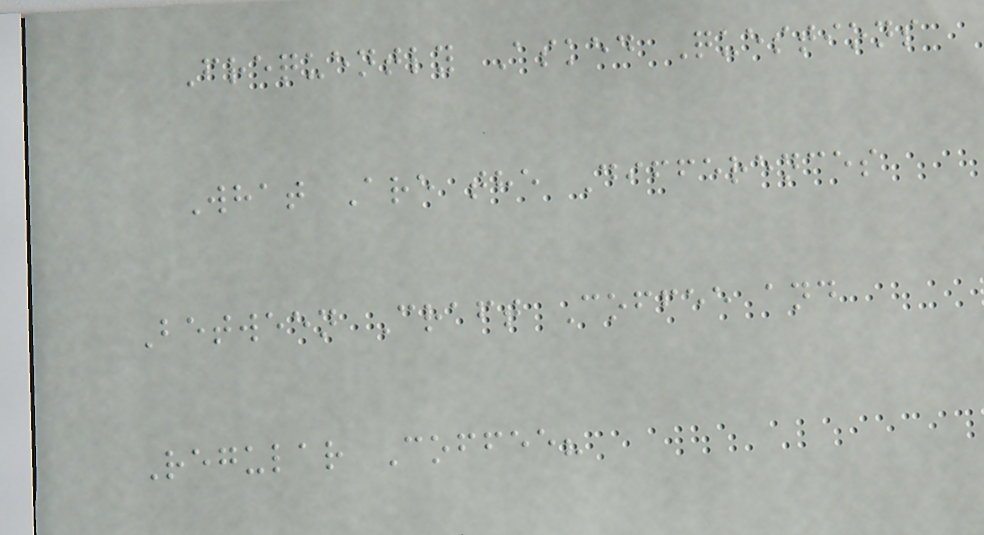Frequently Asked Questions
What Are the Differences
Between Craft Coffee and
Regular Coffee?
